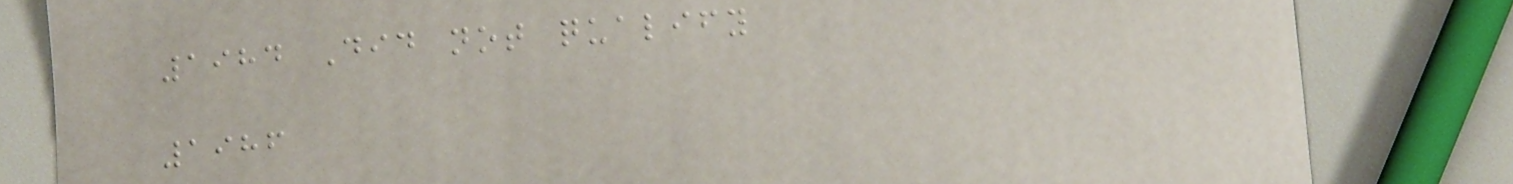1984 Did not qualify
1986
